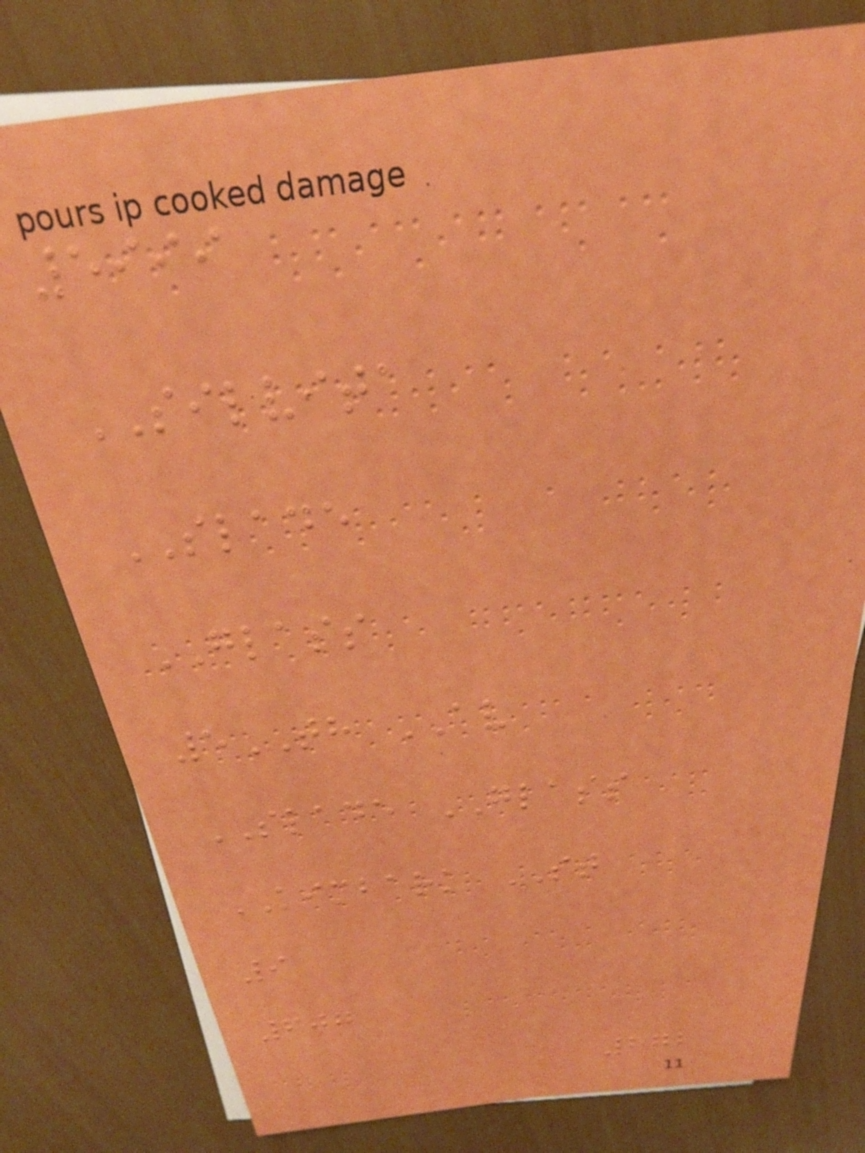5999
SILVITA
SLADE
GLASS
5TH AV
SLADE GLASS
KIMBARK ST
9
607
272
